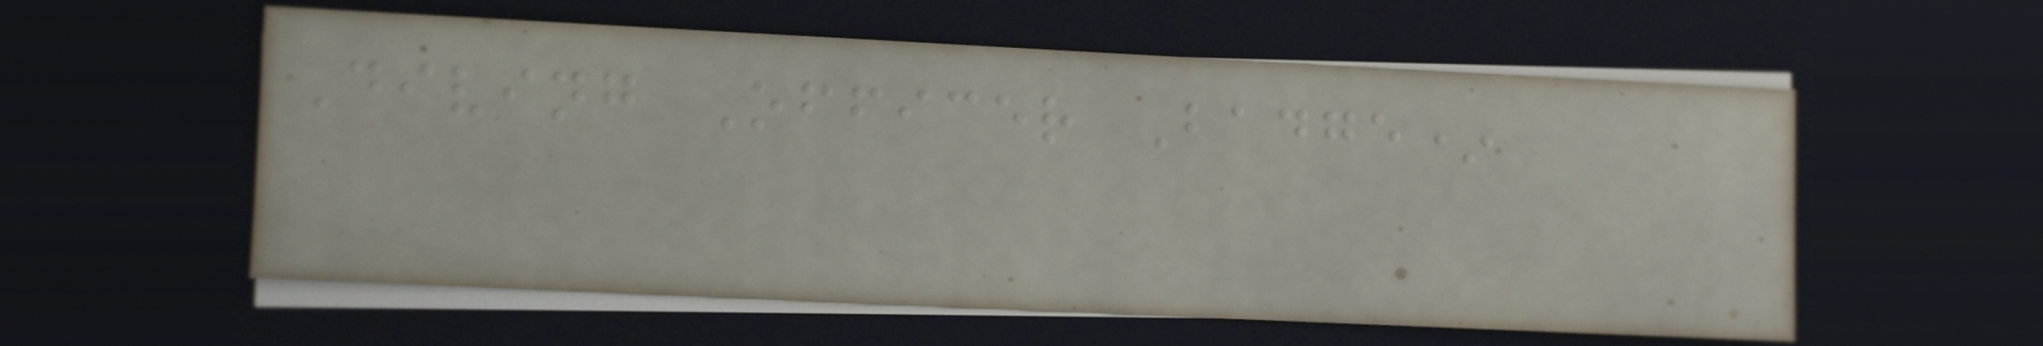Diving Officer Badge*
